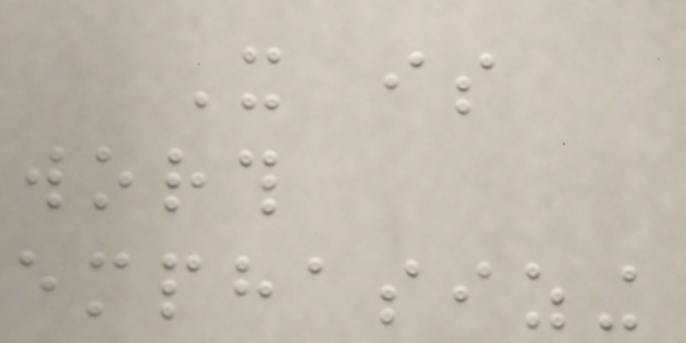It is
worth
emphasizing
